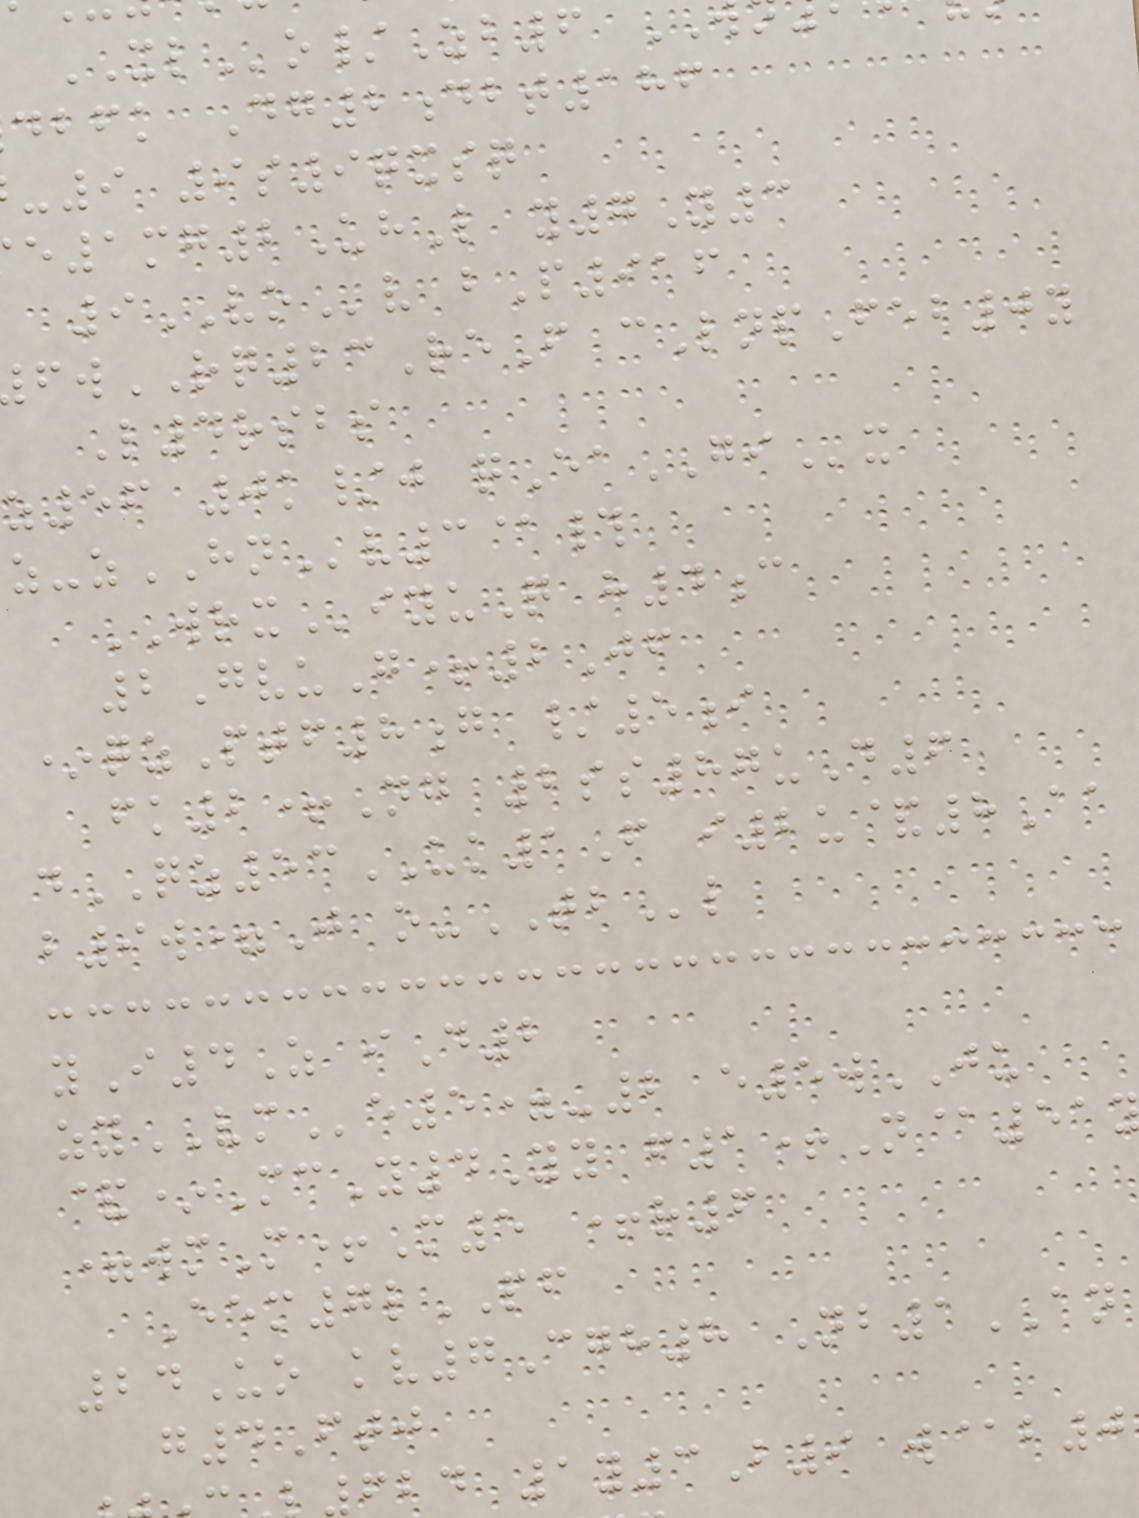XLo/Zb6
dbfk Dg2dbt186
-9 9s9qxsq
e1mg2UhL y7Y3
9VOv bP916
wRQ23ReF cLnpFeb0y
L4rsbs
z56 0k/j qEaGIx
z-zHNv3@#
WRXiyuQ h4c
2GvuG+2Jf
*qzPtf8g /5i
fk2+Ng 2ss87uD6
dQZ53UK1F i2u&8Aa
b9w=J o-TBl
yI4Z iD2
zyVMe5=-2 e5wJU
&*McY4Yy f1+N@51
=wmM+M5 +r6
Eem7lPF
24Uo kv7Cgh8 Nb1AN
g4Ftj
fbd 1y3B9 w@b0
